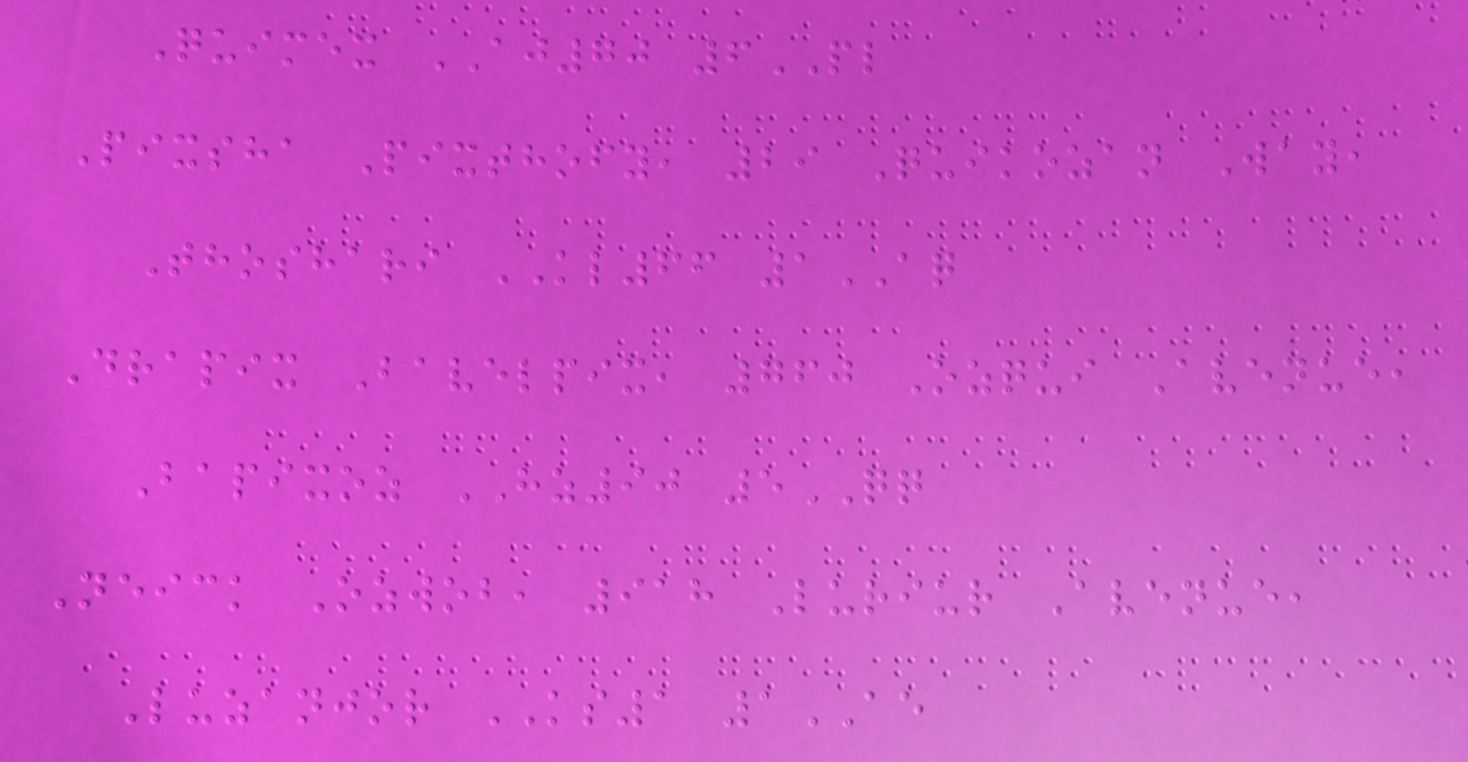Quimex AJ70 6PL
Pixsha Pixthofy, 29 Quikozan Way,
Thoshari KL66 1AQ
Drapix Bavelpix, 760 Ozqui Avenue,
Bapixoz HZ90 5QQ
Neick Ozwob, 918 Luriur Avenue,
Luzanjor KS1 1AE
